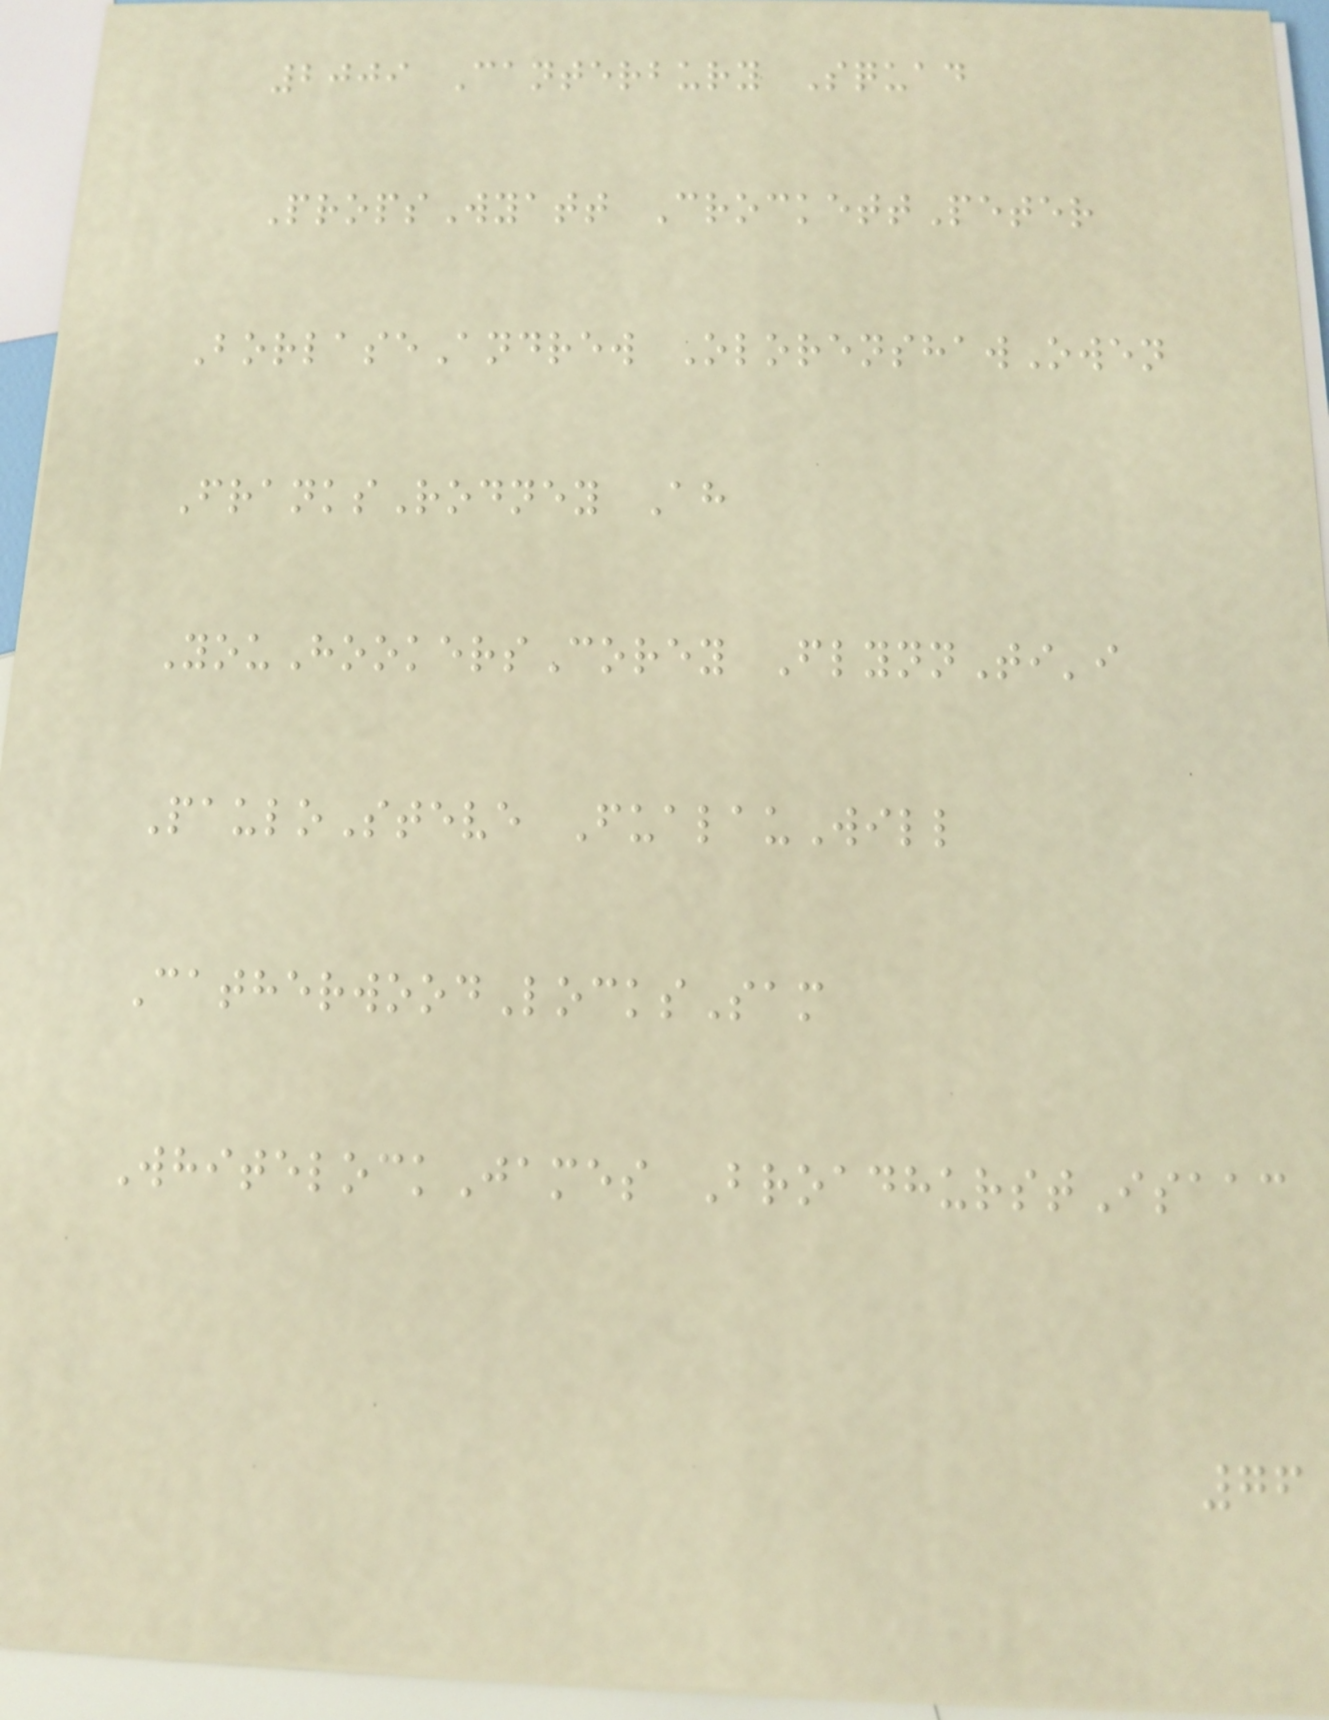2009 Canterbury Squad
PropsWyatt CrockettPeter
BorlaseAndrew OlorenshawOwen
FranksRodney Ah
YouHookersCorey FlynnTi'i
PauloSteve FualauWill
CatherwoodLocksSam
WhitelockJames BroadhurstIsaac
76
